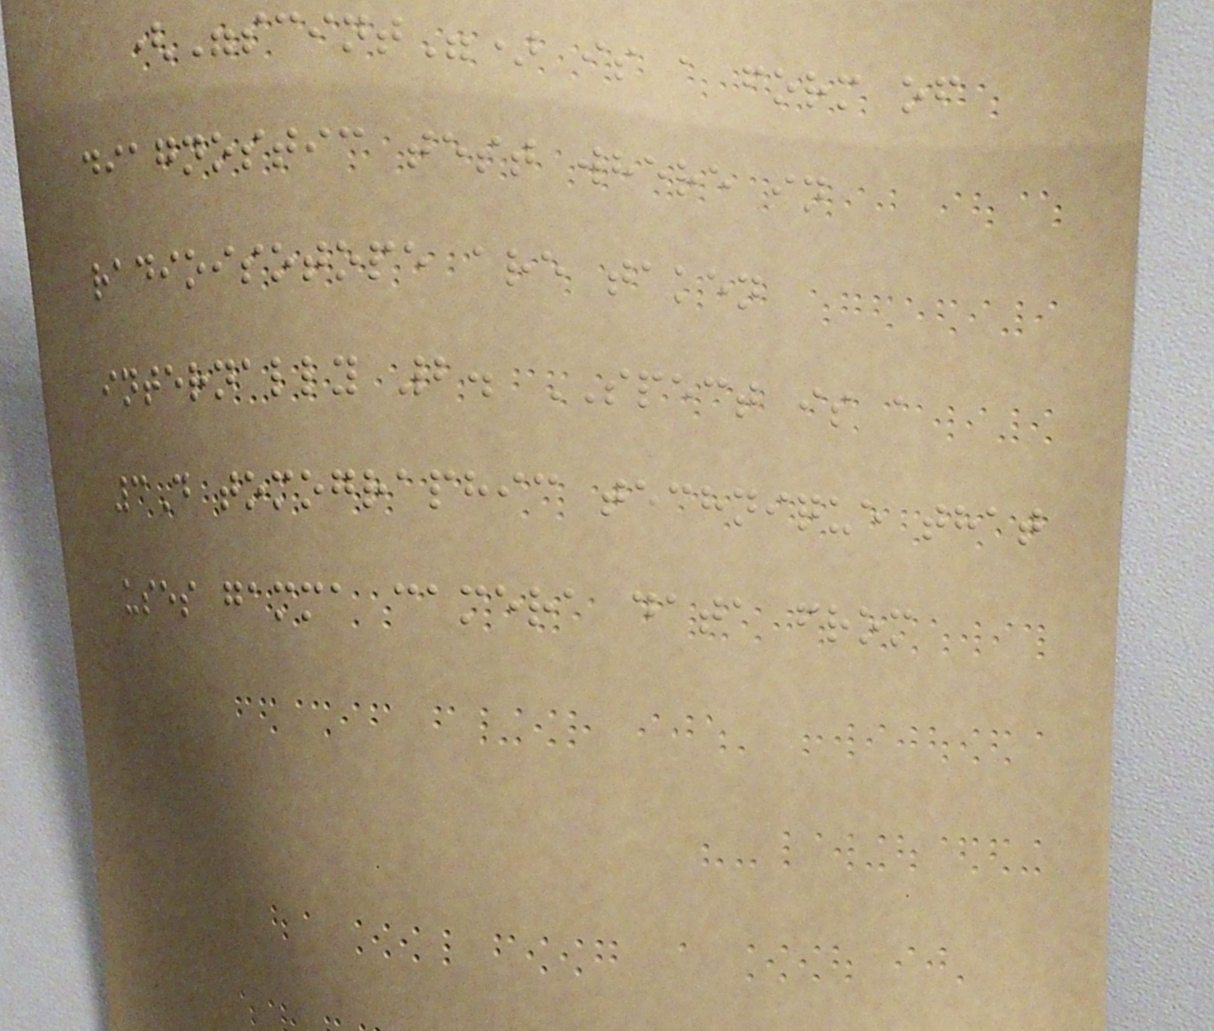("scint") is a form of
diagnostic test where in
radioisotope are taken
internally 2. SPECT is a
3D tomographic technique that
uses gamma camera data from
